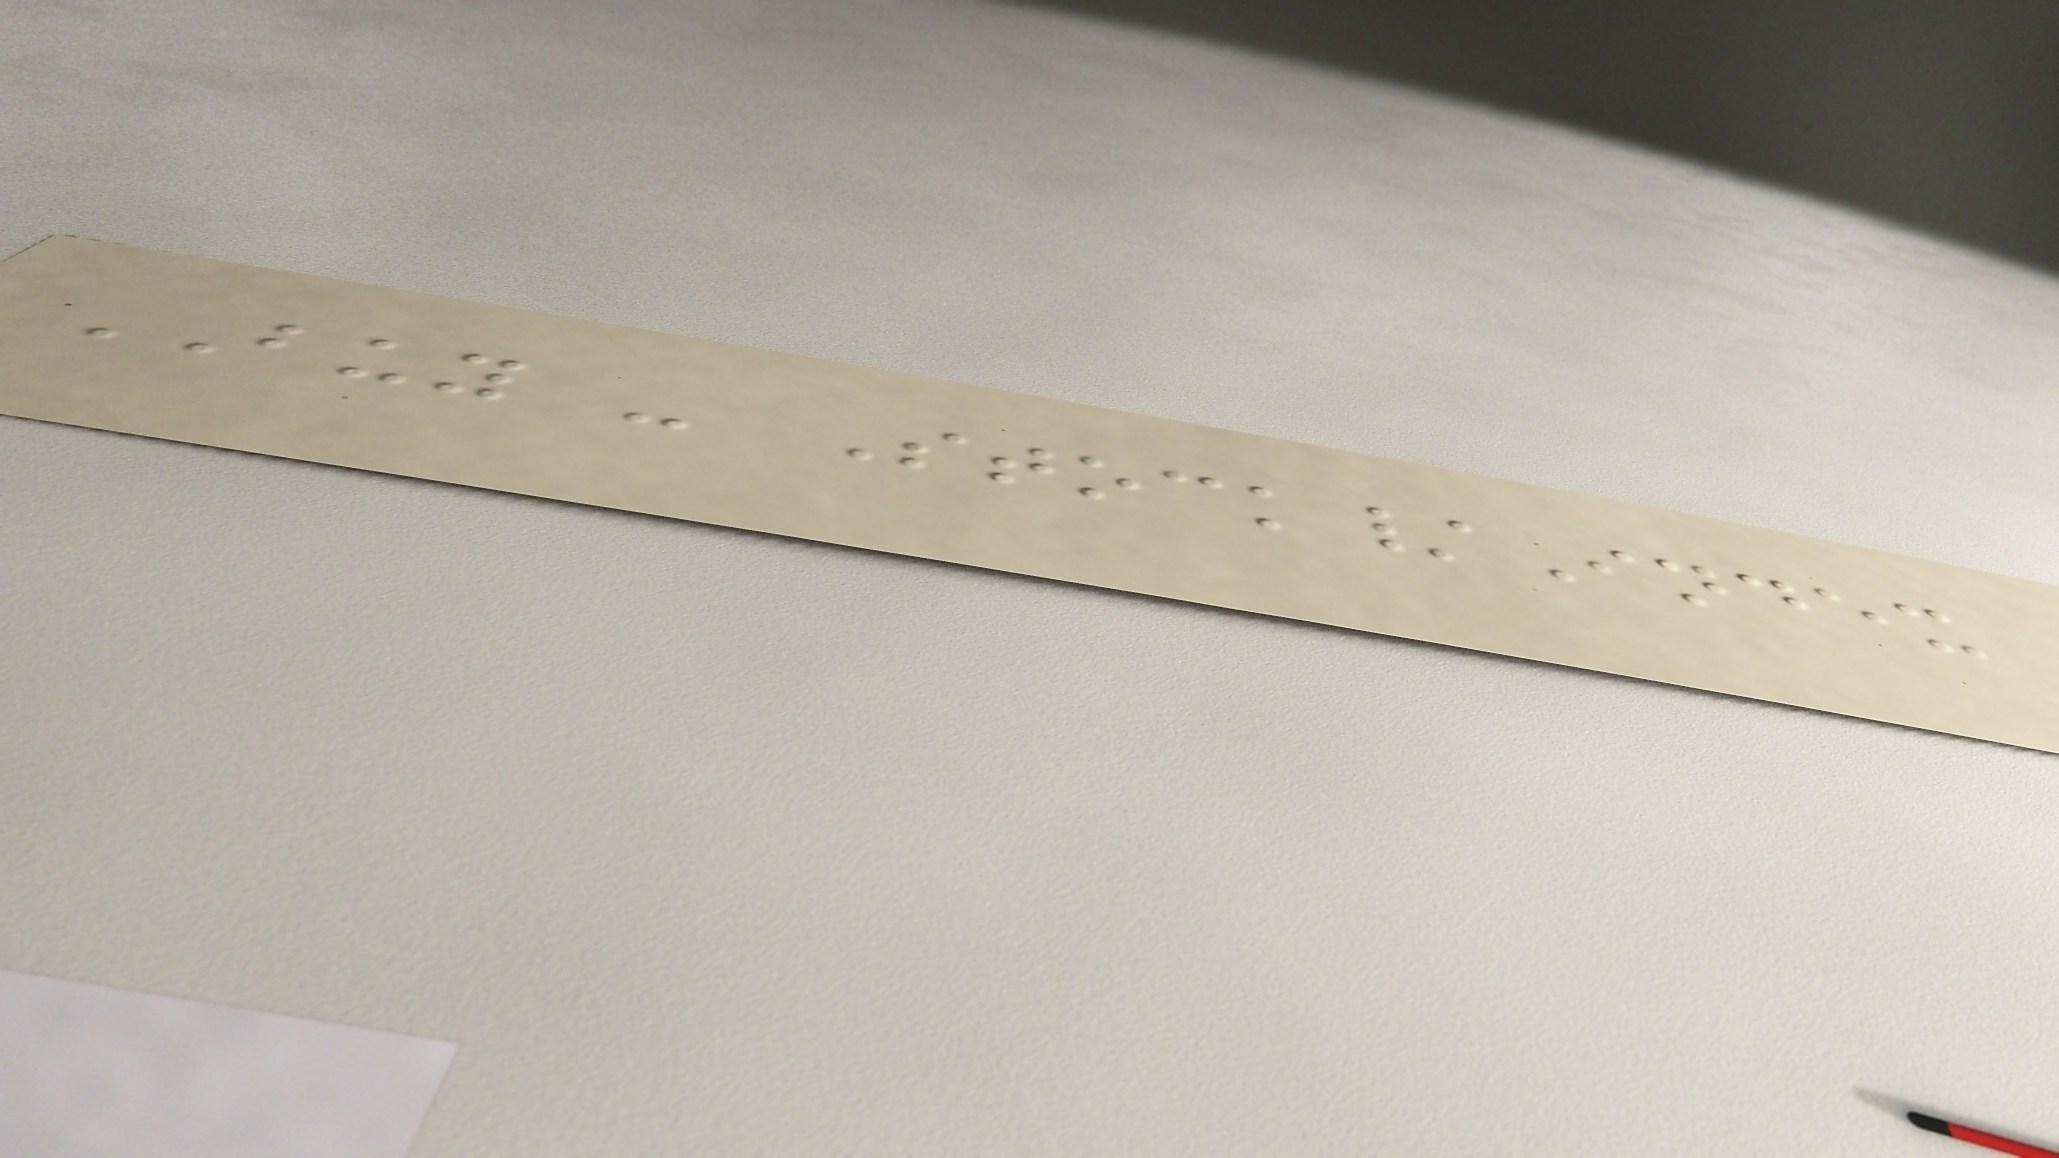BUY - Stock/Index
